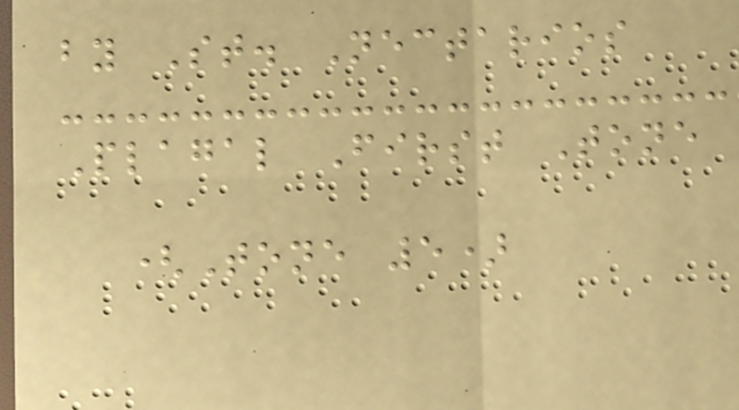by St. Nectarios
Plagal First Tone
(Tone 5)
